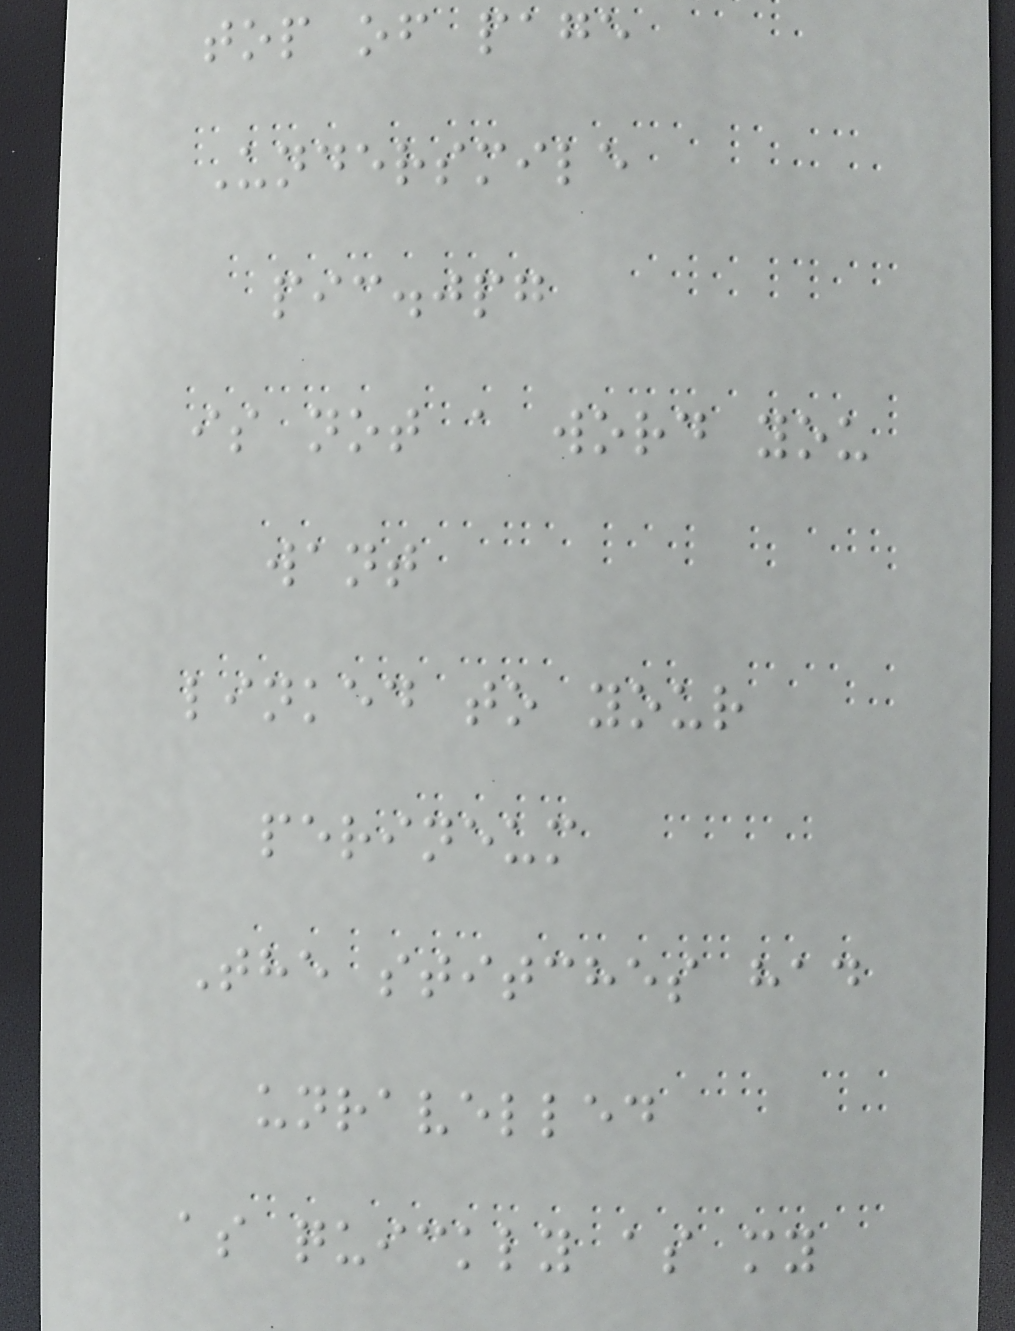top of page
Undersmile
pic.jpg
is not a word you
want
linked to your
perineum
The stitches had
unravelled
as quickly as my
